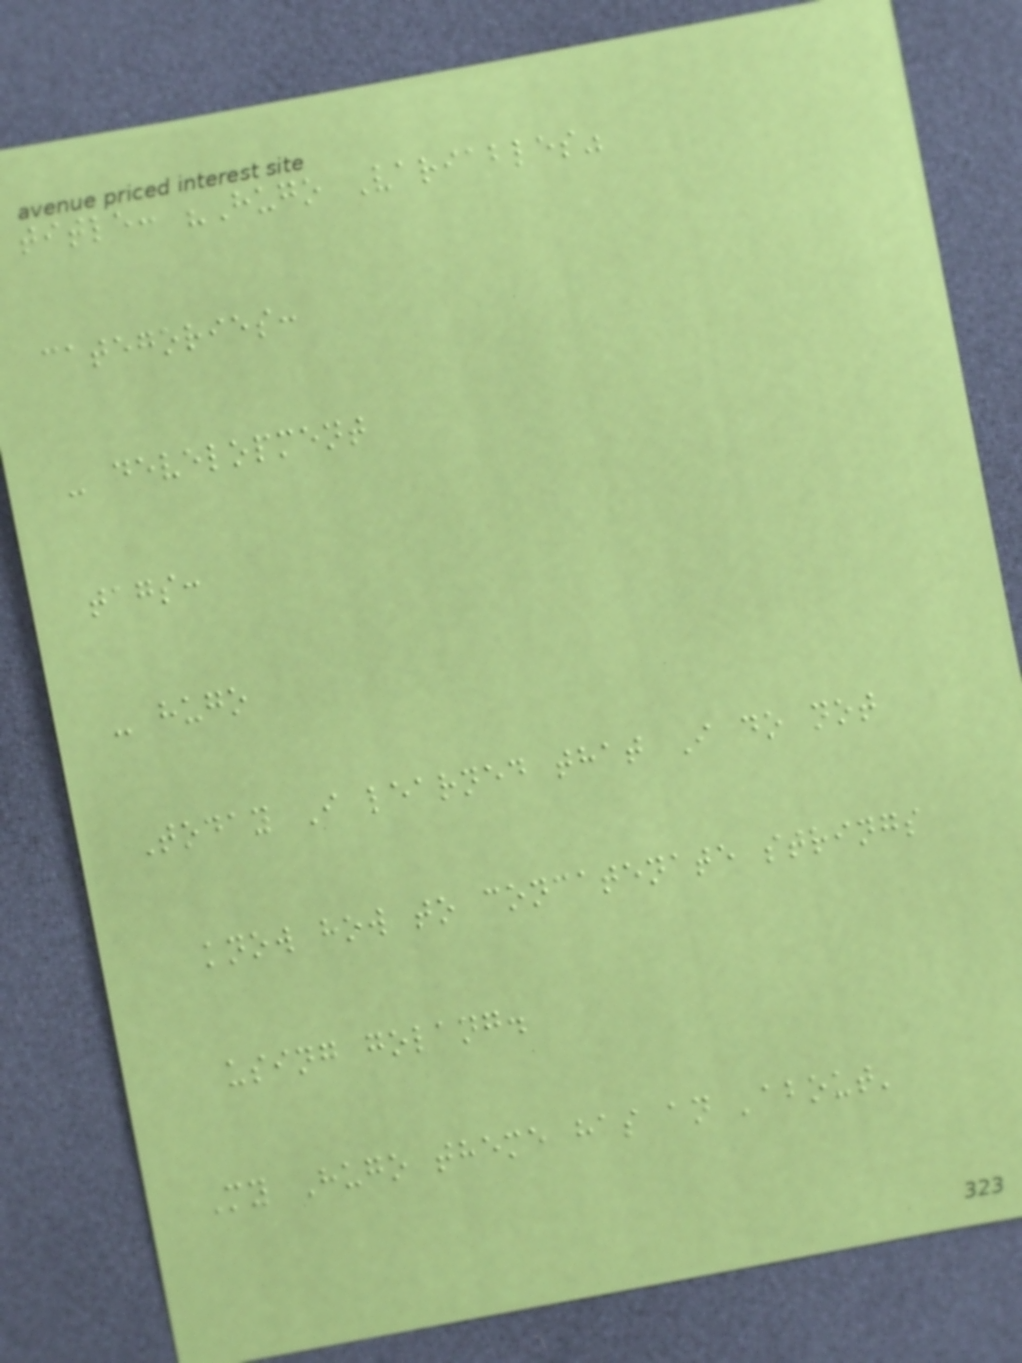title: "Hugo Variables"
categories:
- development
tags:
- hugo
Today I learned that I do not
know how to concatenate strings
using golang.
My Hugo theme has an 'about'
